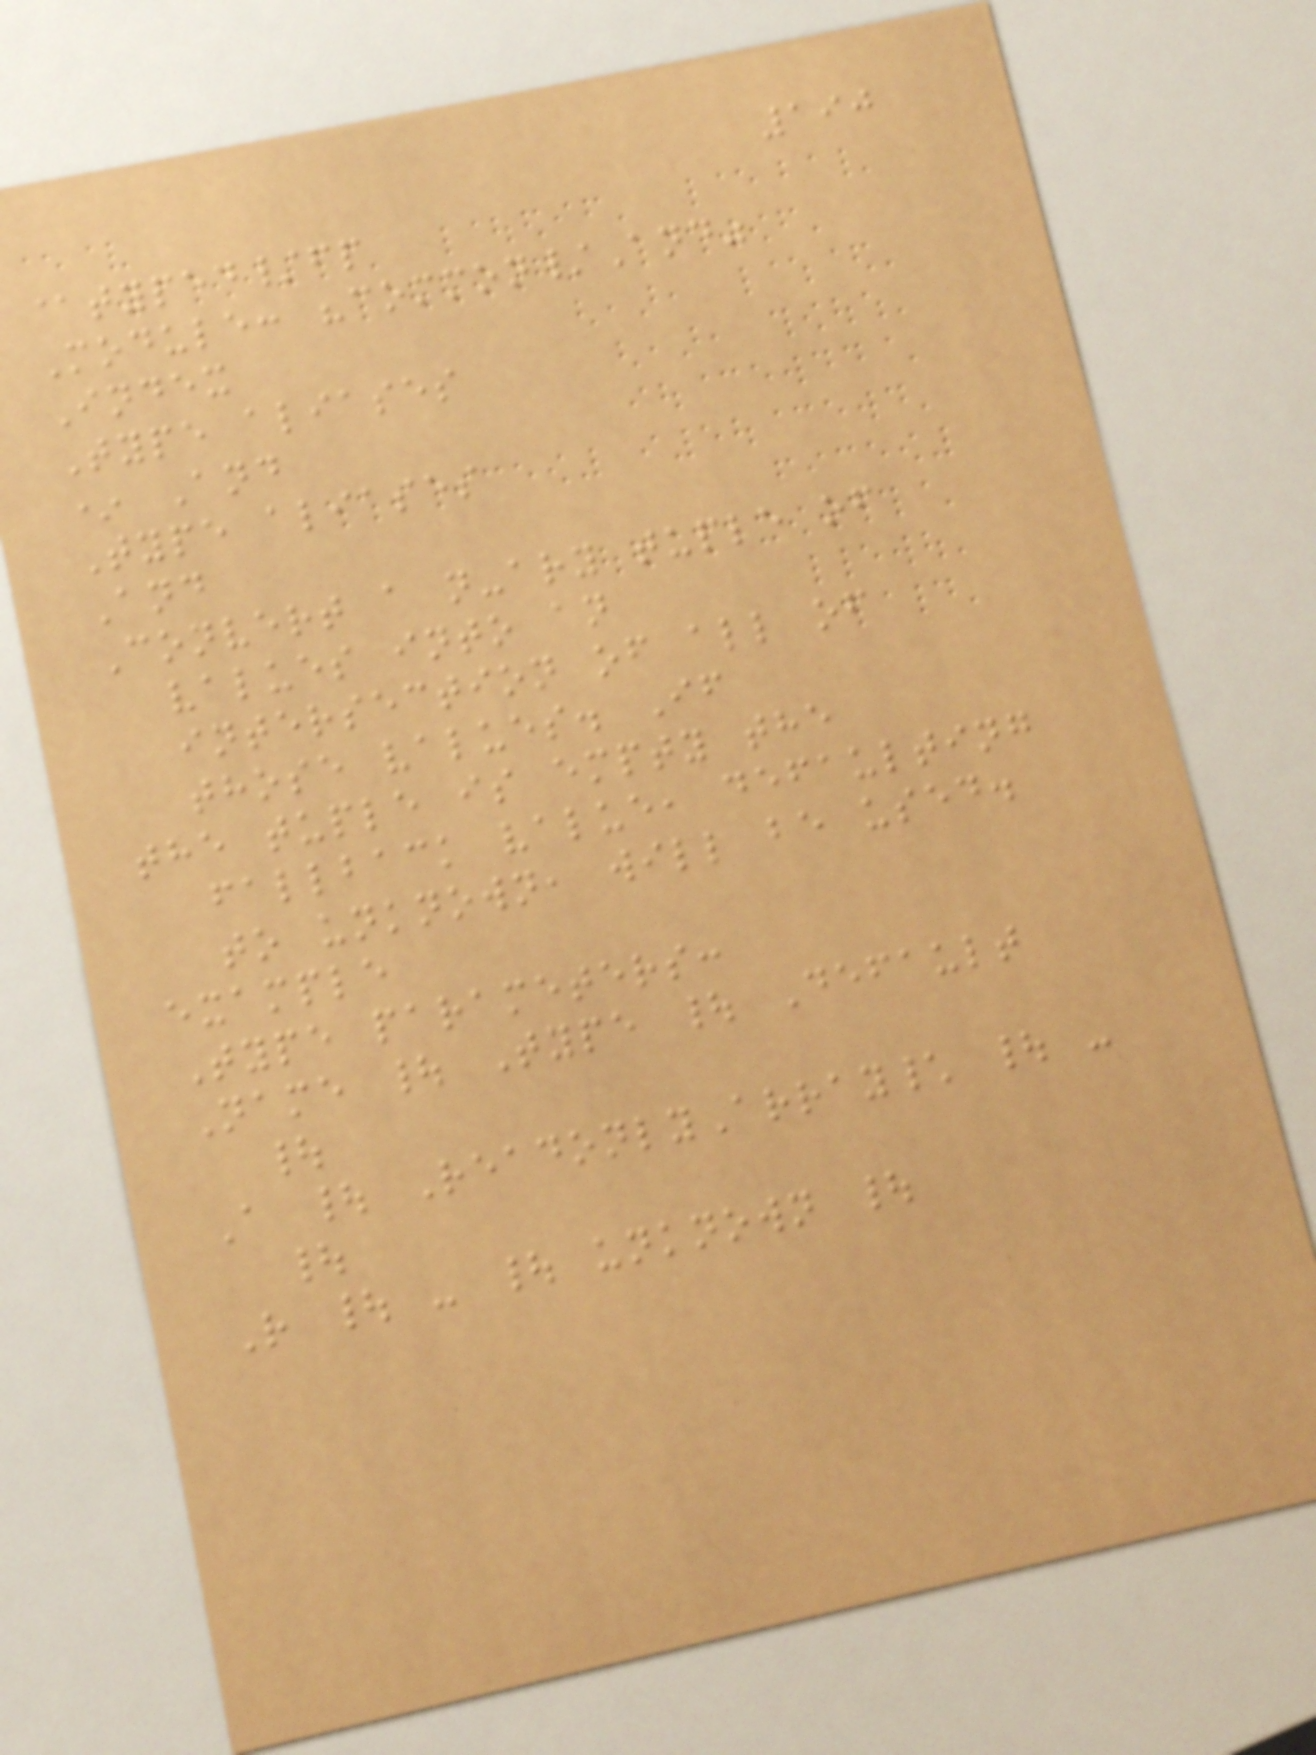190
@typed/fp
Module: "common/And"
Index
Type aliases
* And
Type aliases
And
Convert a n-ary tuple of
values into an
intersection of all of
those values. If
the tuple is empty the
fallback value, defaulting
to unknown, will be used.
example
Type parameters:
Name | Type | Default
|
A | ReadonlyArray\ | -
|
R | - | unknown |
